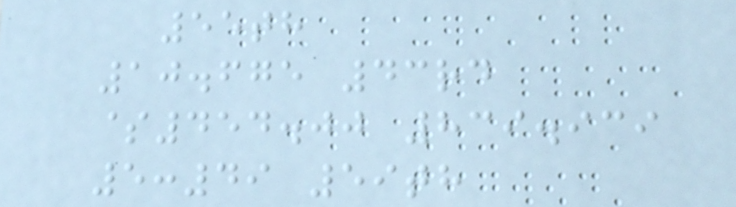55th
10.675 43rd
$454.00 839.939
5:49 59th
